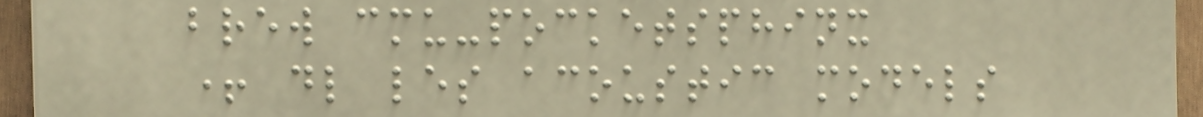brew cmu-pocketsphinx
+ dl les acoustic models
